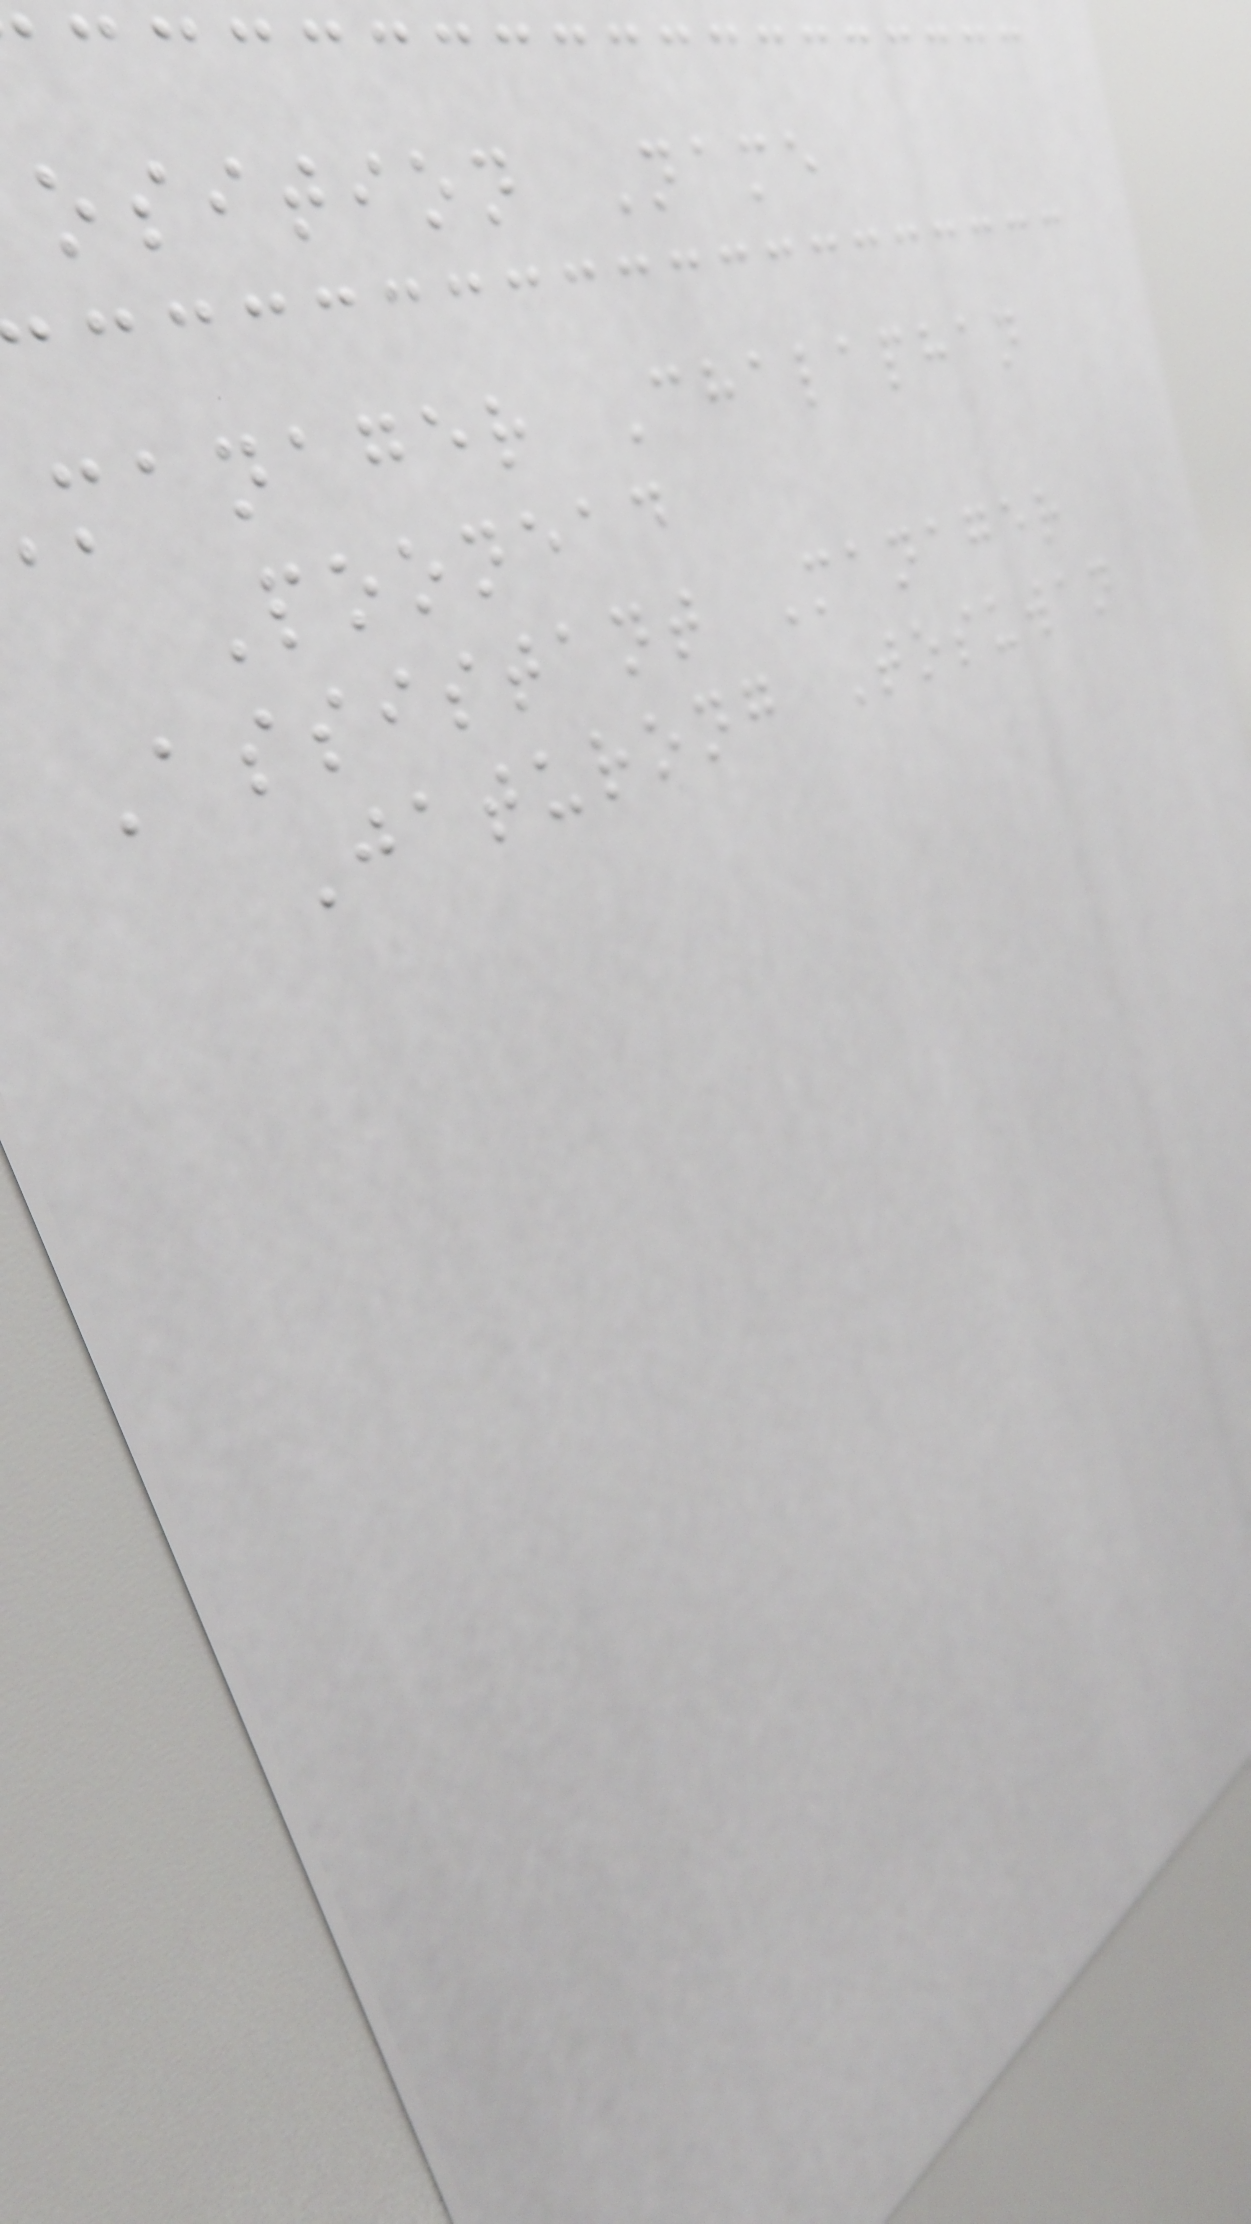osition Name
manager Chalaphan
Poonead
Assistant Manager
Jaturong Tosuwan
